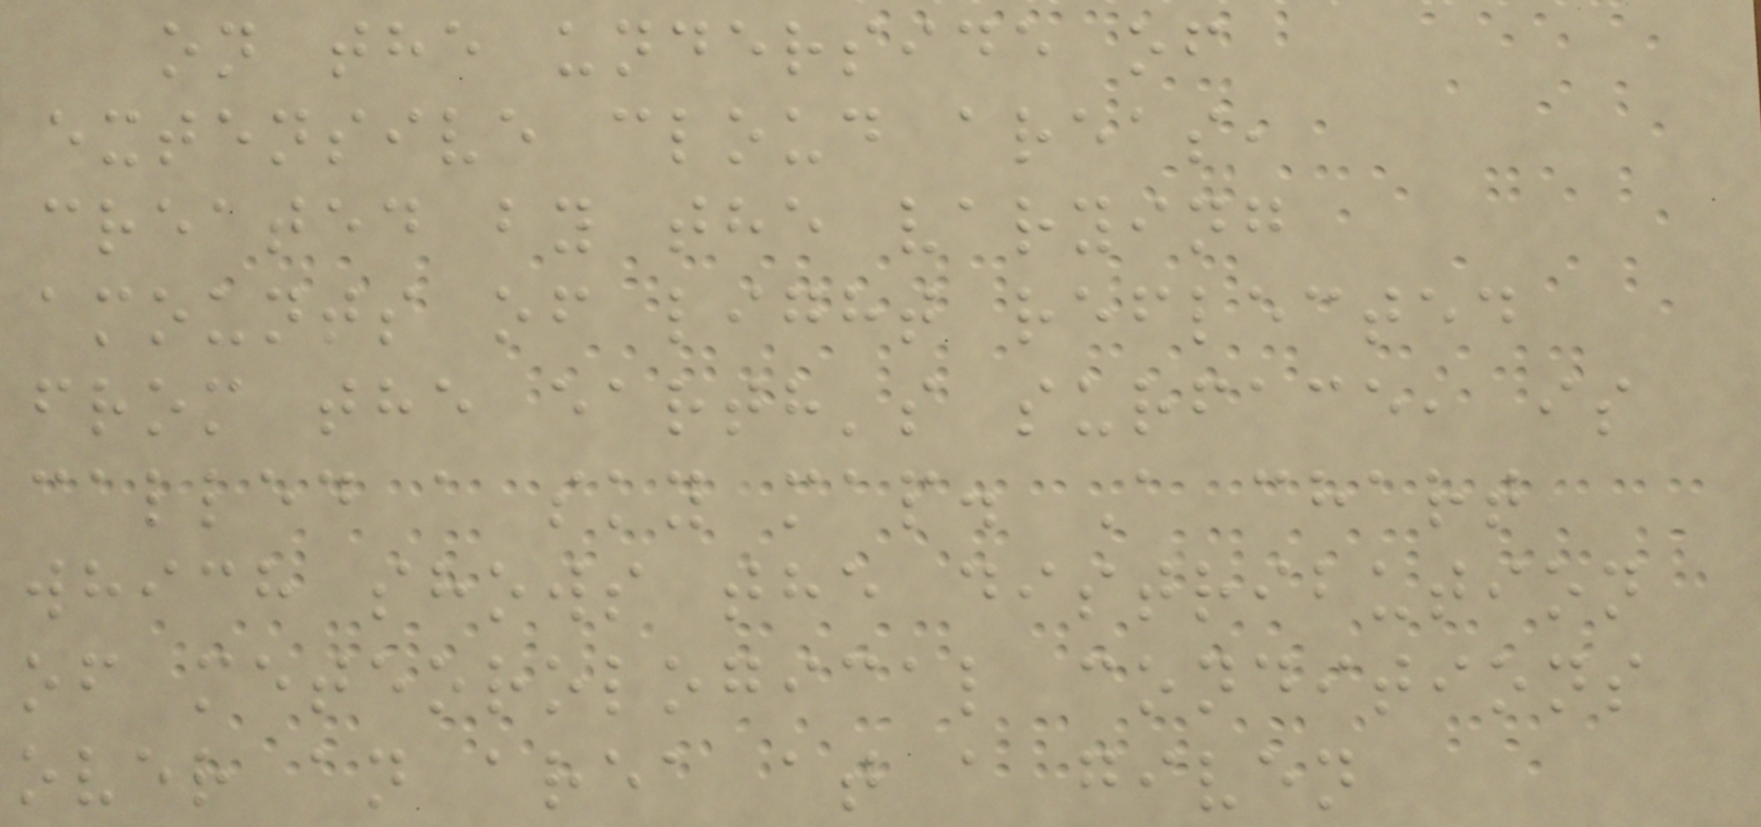on the underside of
extensive cloud areas,
created by the varying
amounts of light reflected
from the earth's surface, is
called a sky map. A chart
which shows the distribution
of meteorological conditions
over an area at a given
